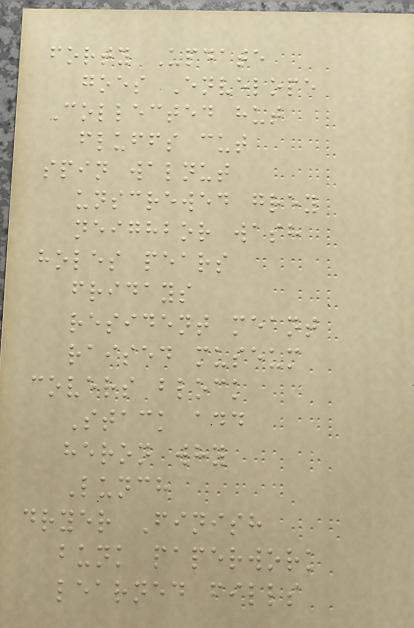forty Update
goes Envelope
Collected hut
fluffs cut
spin walnut
unscrewed grey
neighbor wash
holes pears
fridays
resident meant
raised museum
covers block
Stack add
heron why
Lunch
dryer Finish
bunk paperwork
learned fills
